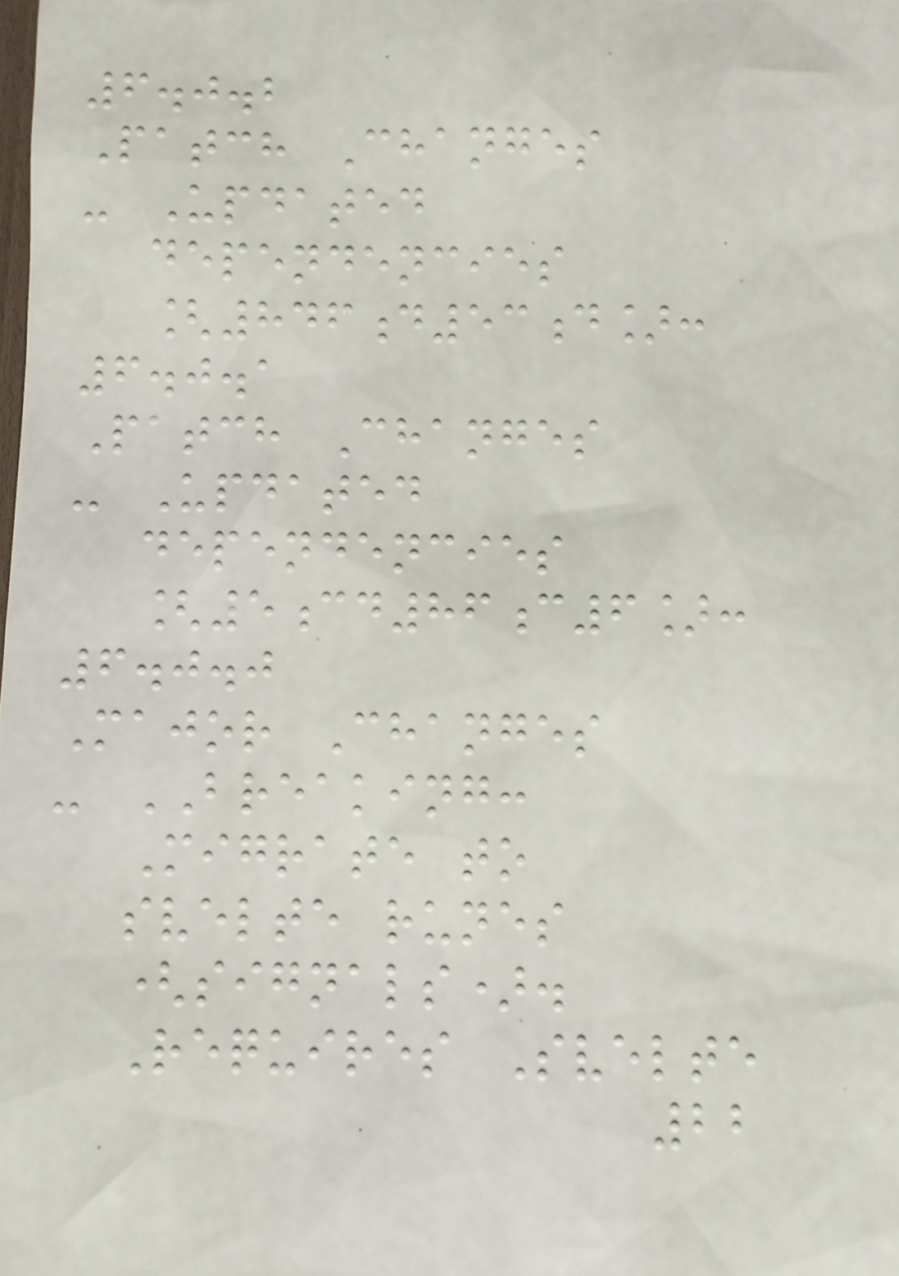6.0.2
Patch Changes
- Updated
dependencies
[846d53d]:
6.0.1
Patch Changes
- Updated
dependencies
[5cd86c6]:
6.0.0
Major Changes
- BREAKING:
Migrate to
svelte runes
(signals).
Requires Svelte
22
